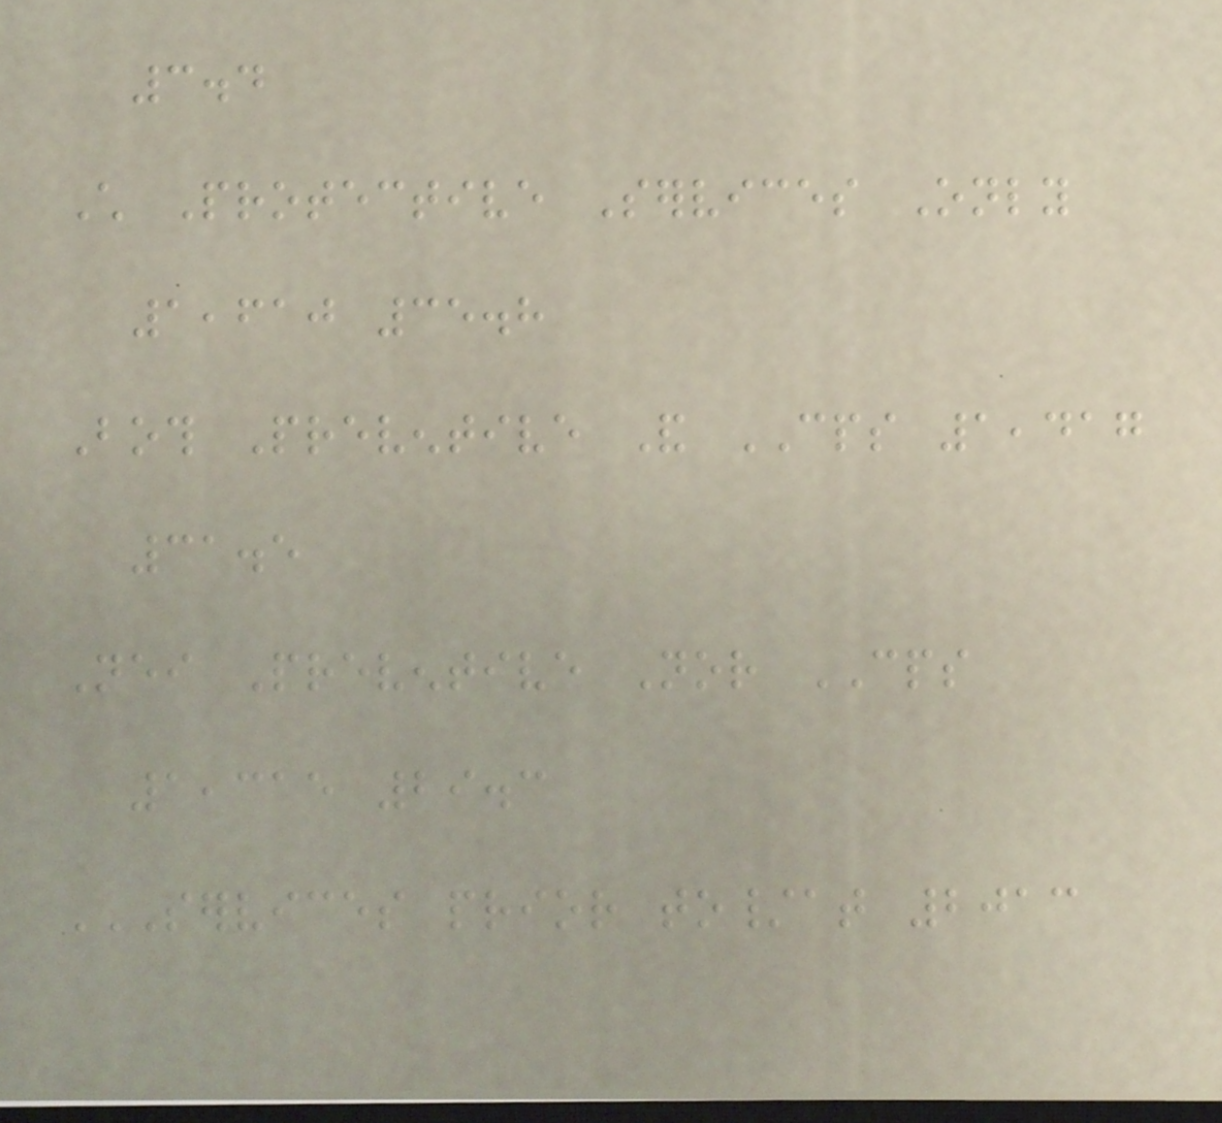3.4
Child Protective Services Only
1,610 35.8
Both Preventive And CPS 1,417
31.5
Neither Preventive Nor CPS
1,315 29.3
SERVICES PRIOR TO/AT 2013
